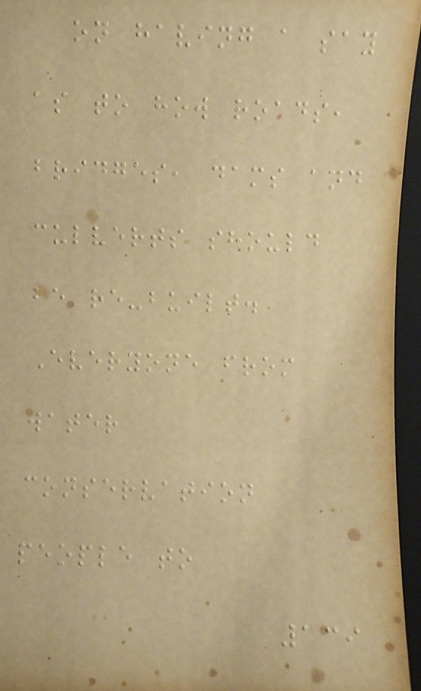on having a say
as to how roads,
bridges, dams and
culverts should
be re-built.
Everyone from
water
conservation
people to
139
